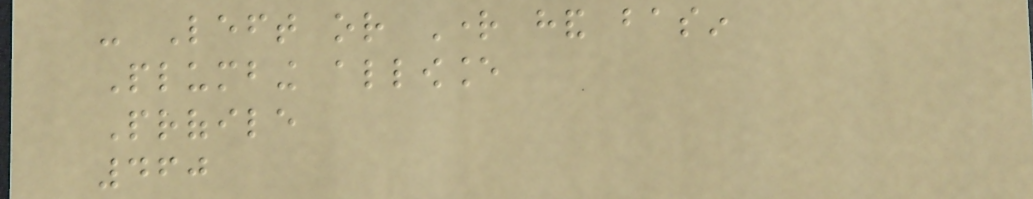- Left or Right hand basin
Plumbing allowance
Profile
460
